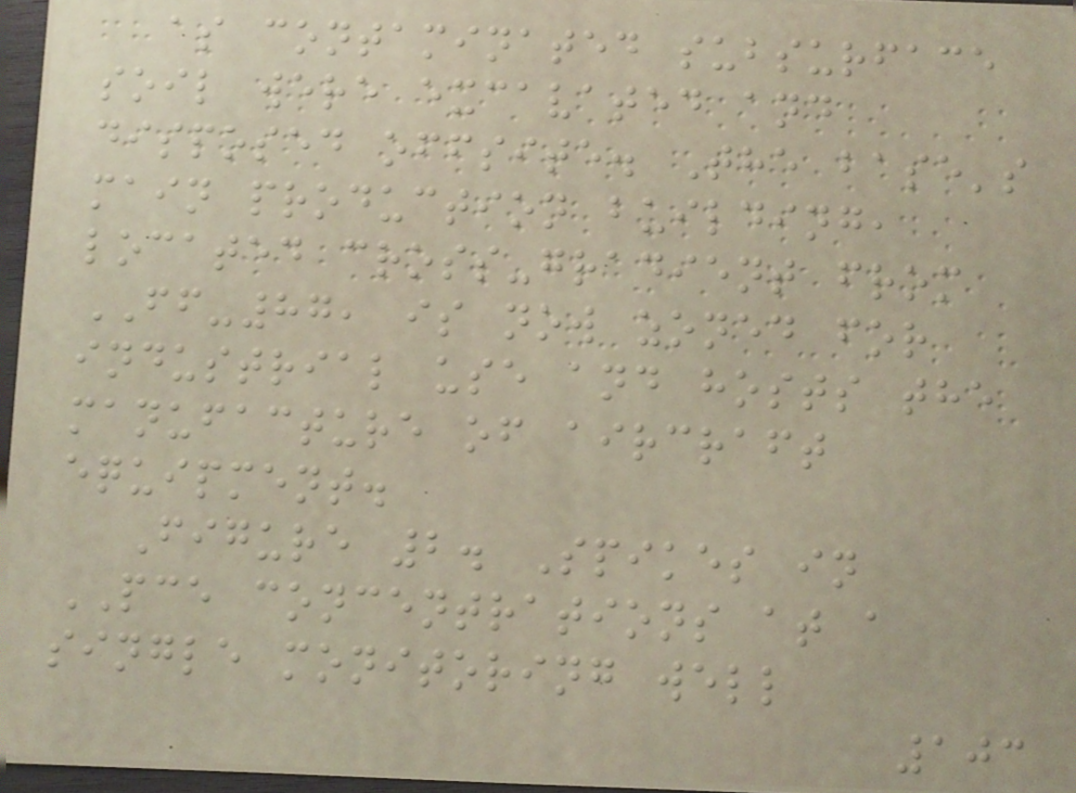as contaminated subsurface
soil were excavated and
disposed offsite. The base's
main production building,
located cross-gradient from
FF-87, is now zoned for
industrial use and hosts the
manufacture of aircraft
equipment.
Figure 2. Spikes in
PCE concentrations at a
single monitoring well
103
